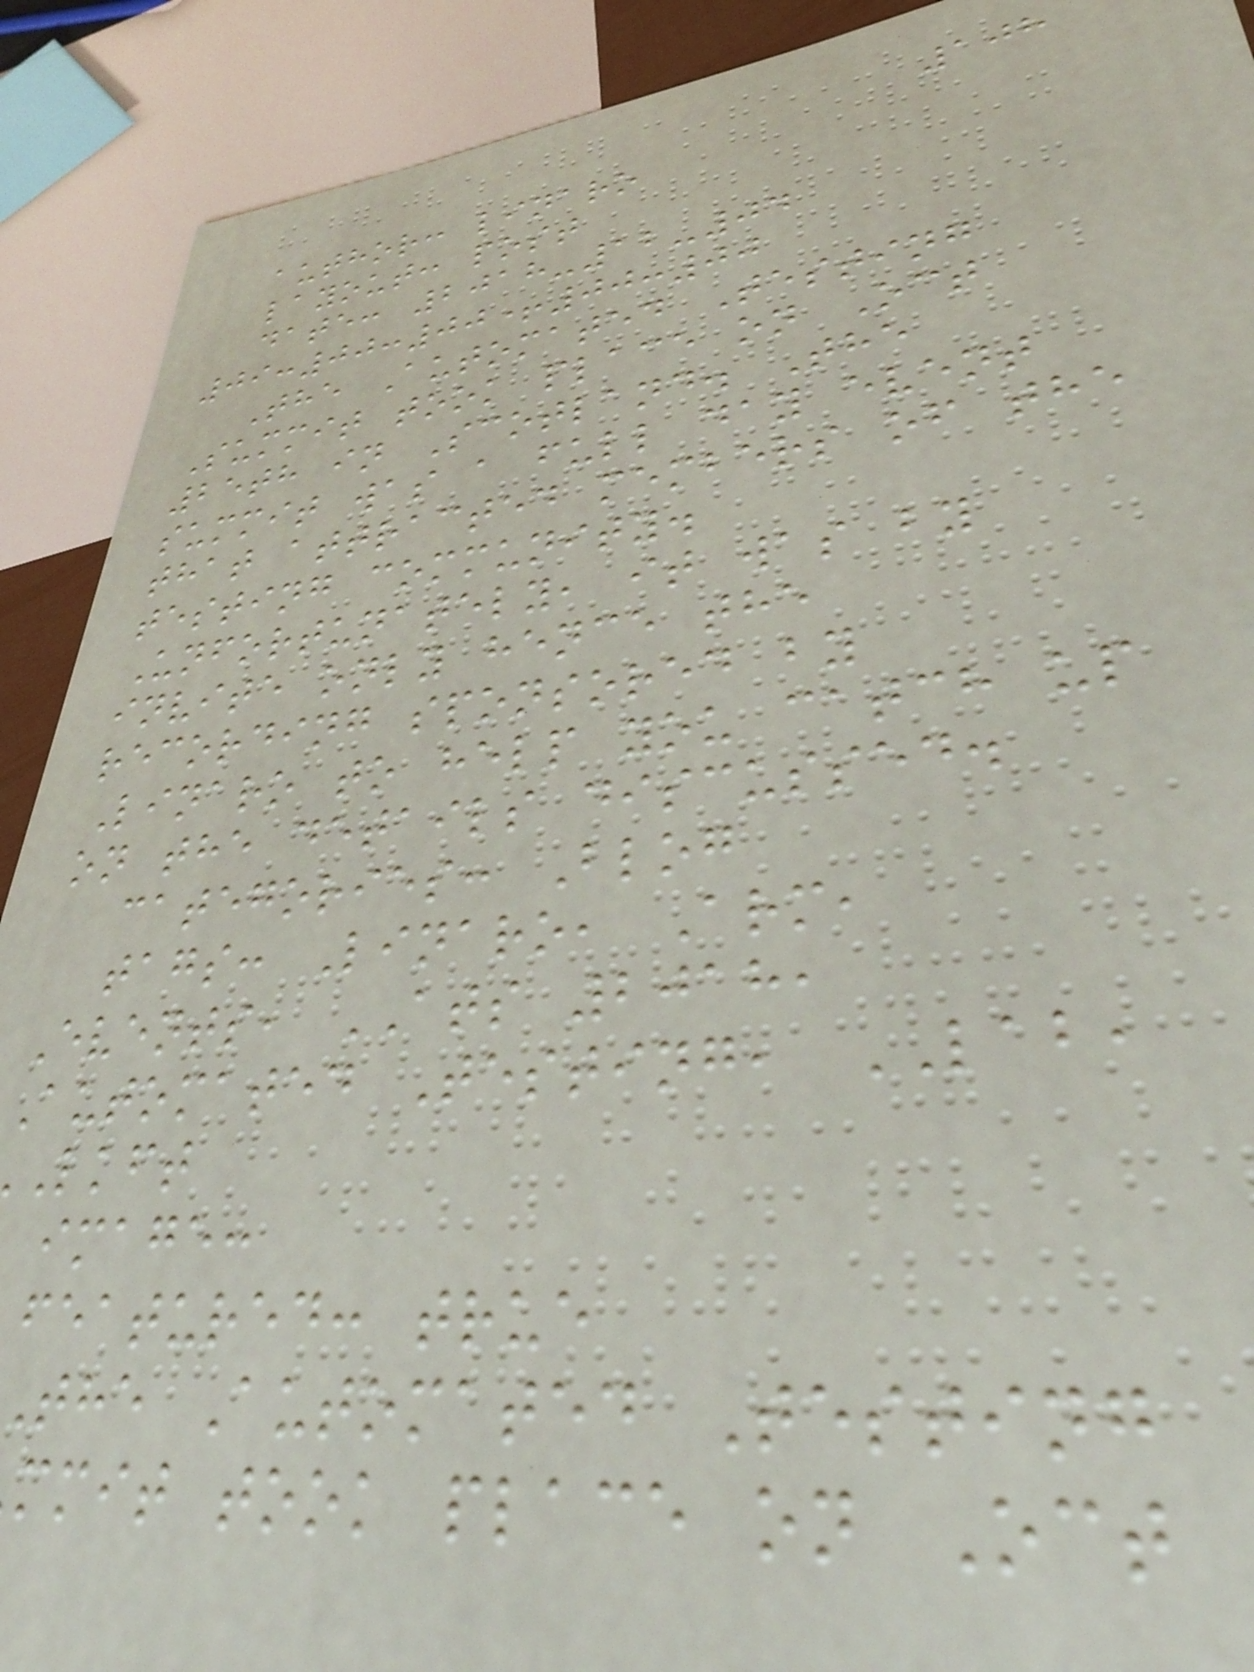108
author: linaro
layout: post
date: 2018-12-04
09:00:00+00:00
The Automated Testing
Summit took place on Oct
25th in Scotland. The
summit was a full day event
that attracted members of the
testing community.
Unfortunately, it was by
invite only hence the
recording sponsored by
Linaro to help you catch up
on the details discussed.
categories: Blog
tags: Linaro, Arm,
Events, ATS 2018,
Automated Testing, LAB,
lkft
image:
featured: true
the Automated Testing
mmit took place on Oct
